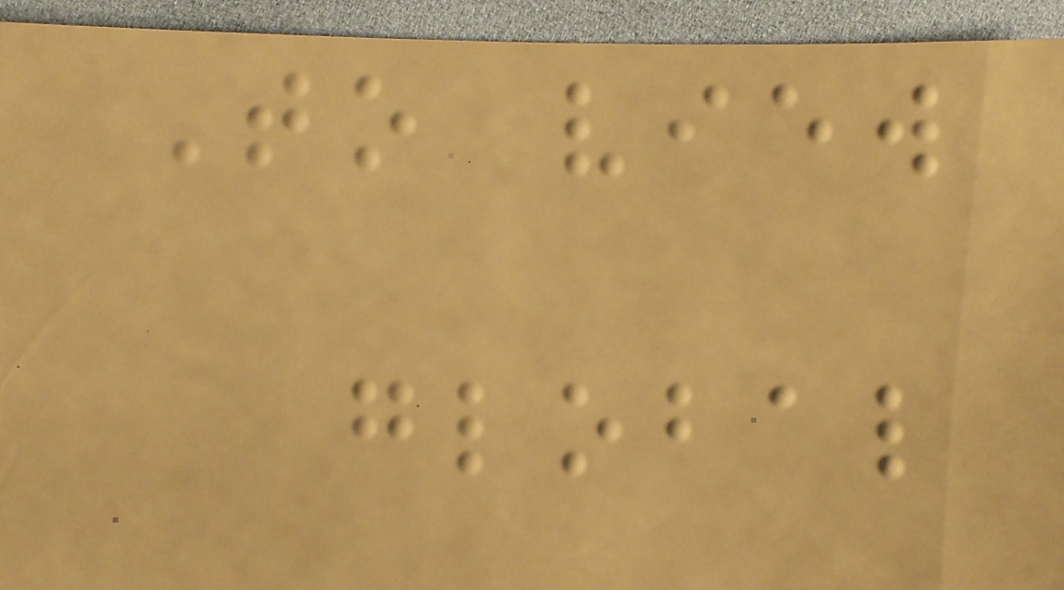To view
global
